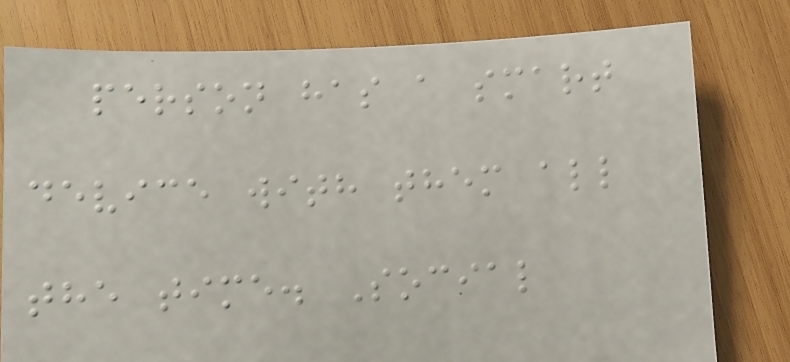person has a smart
device with them all
the time. Social
